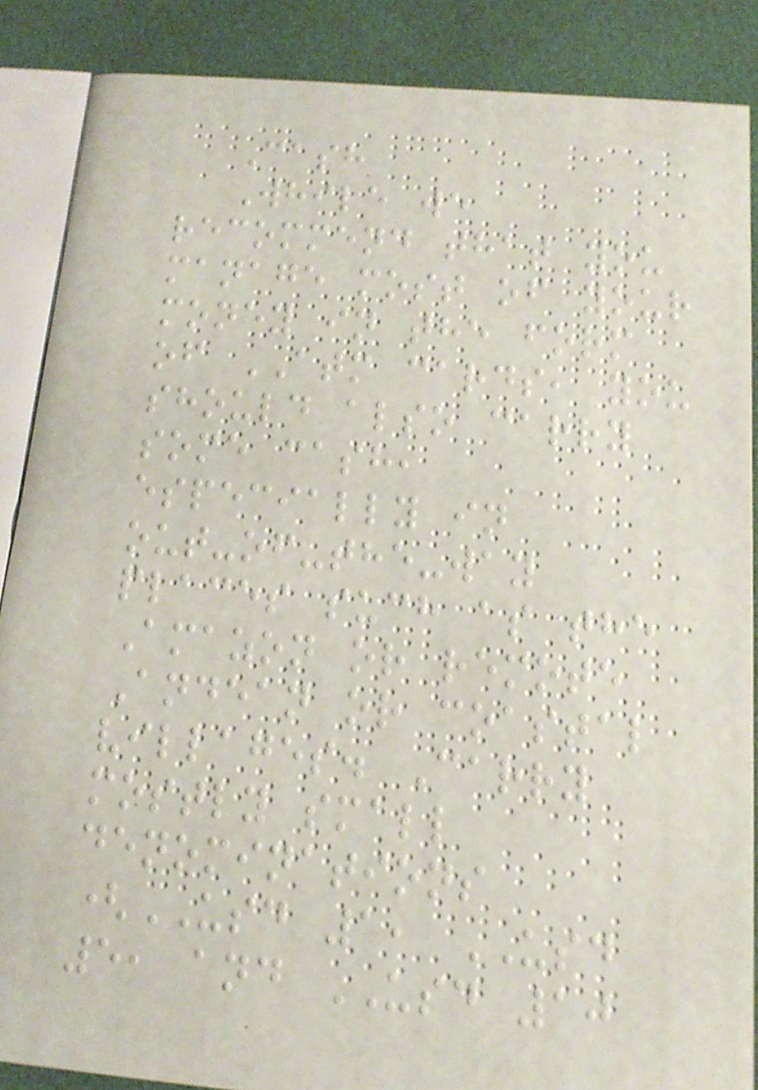Cash
While we
recommend that you
manage most of your
money in the form
of ATM cards, you
should also carry
some cash,
especially in
out-of-the-way
places such as the
Amazon or remote
Andean or coastal
villages. Carry
mostly small
denominations
(USD 1, USD
5, and USD 10
